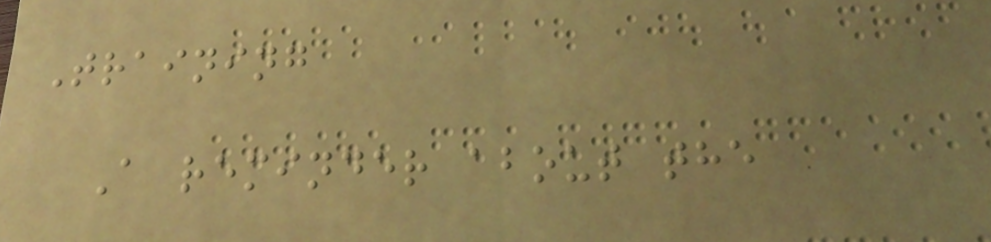Training
A reminder about the
